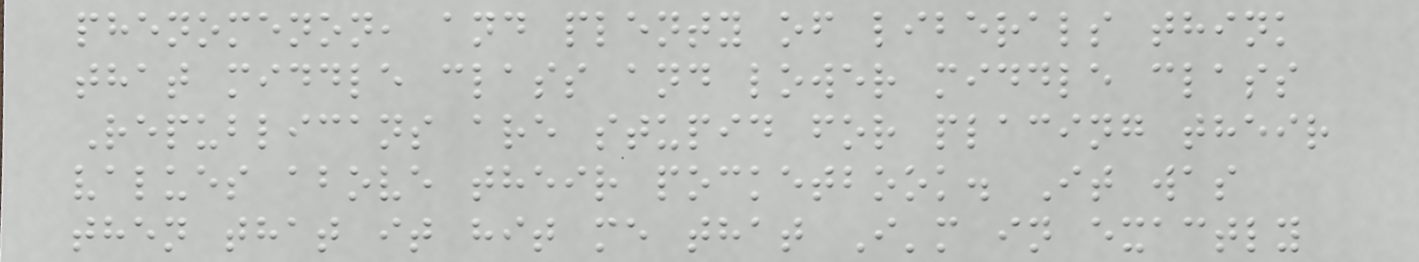phenomenon, and plenty of liberals think
that middle class and lower middle class
Republicans are stupid for placing their
values above their pocketbook. It was
then that it hit me that I'm in exactly
